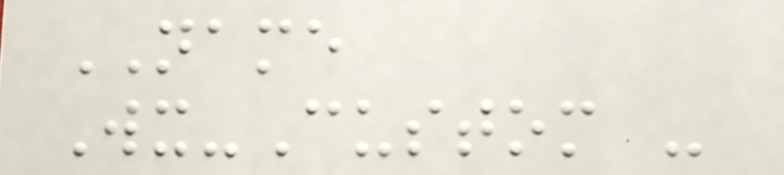NAME
Wx-Custom -
